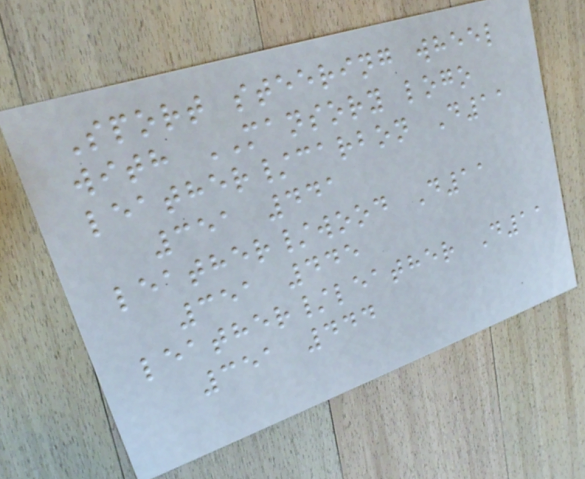Sport steering wheel
with MANSORY logo
leather/carbon D11
351 441
leather/wood D11
351 445
leather/leather D11
351 444
